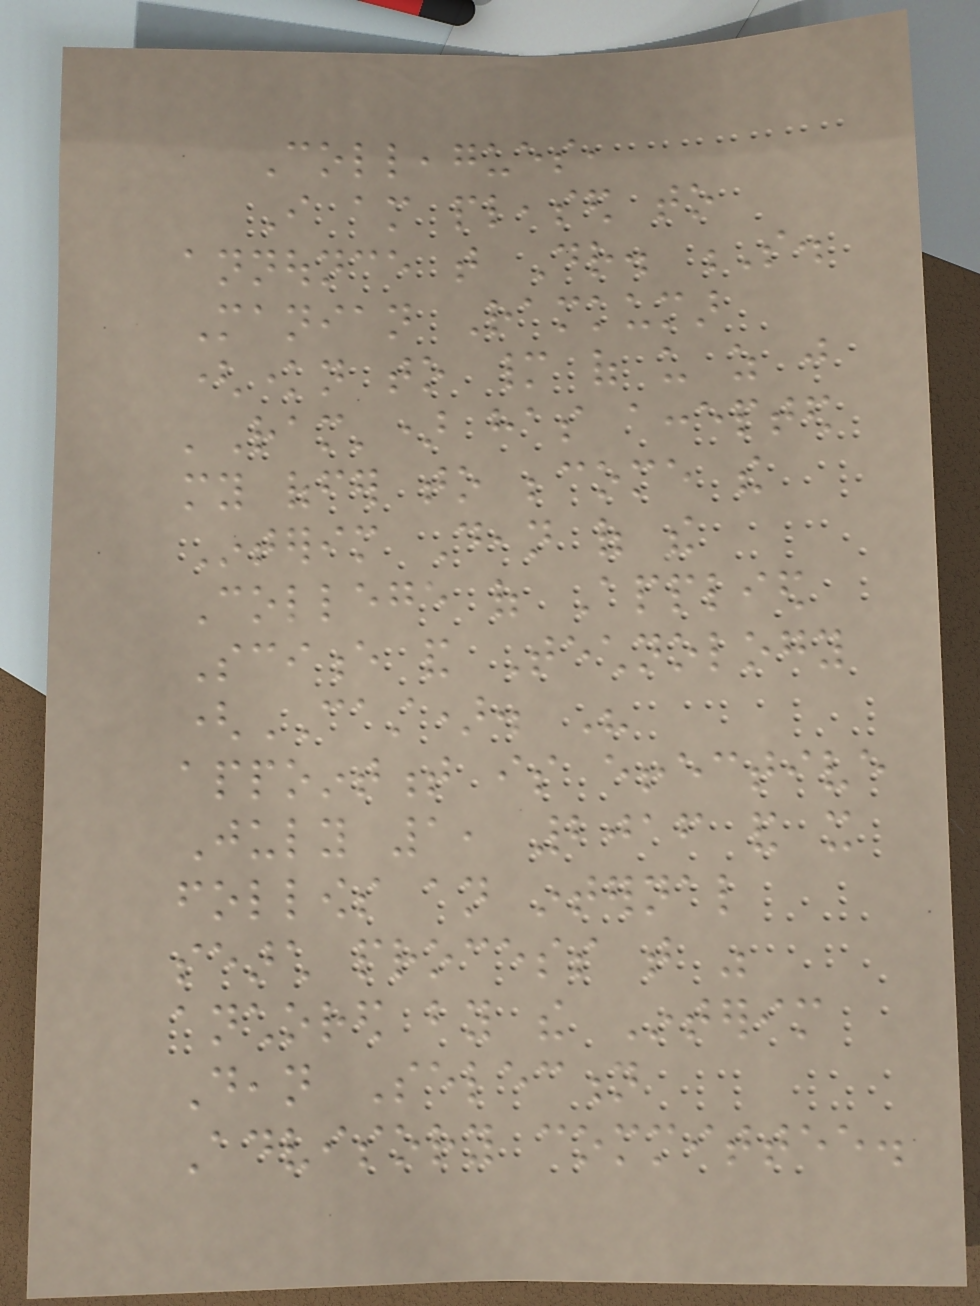Colleagues,
I am pleased to
announce that Dr. S.
Manian Ramkumar
(known to many of us as just
'Ram') has accepted
my offer to become the
Interim Dean of the
College of Applied
Science and Technology
(CAST). His
appointment is effective
July 1, 2016 and it
follows an internal
search process that was
anchored by the Interim
Dean Selection
Advisory committee.
